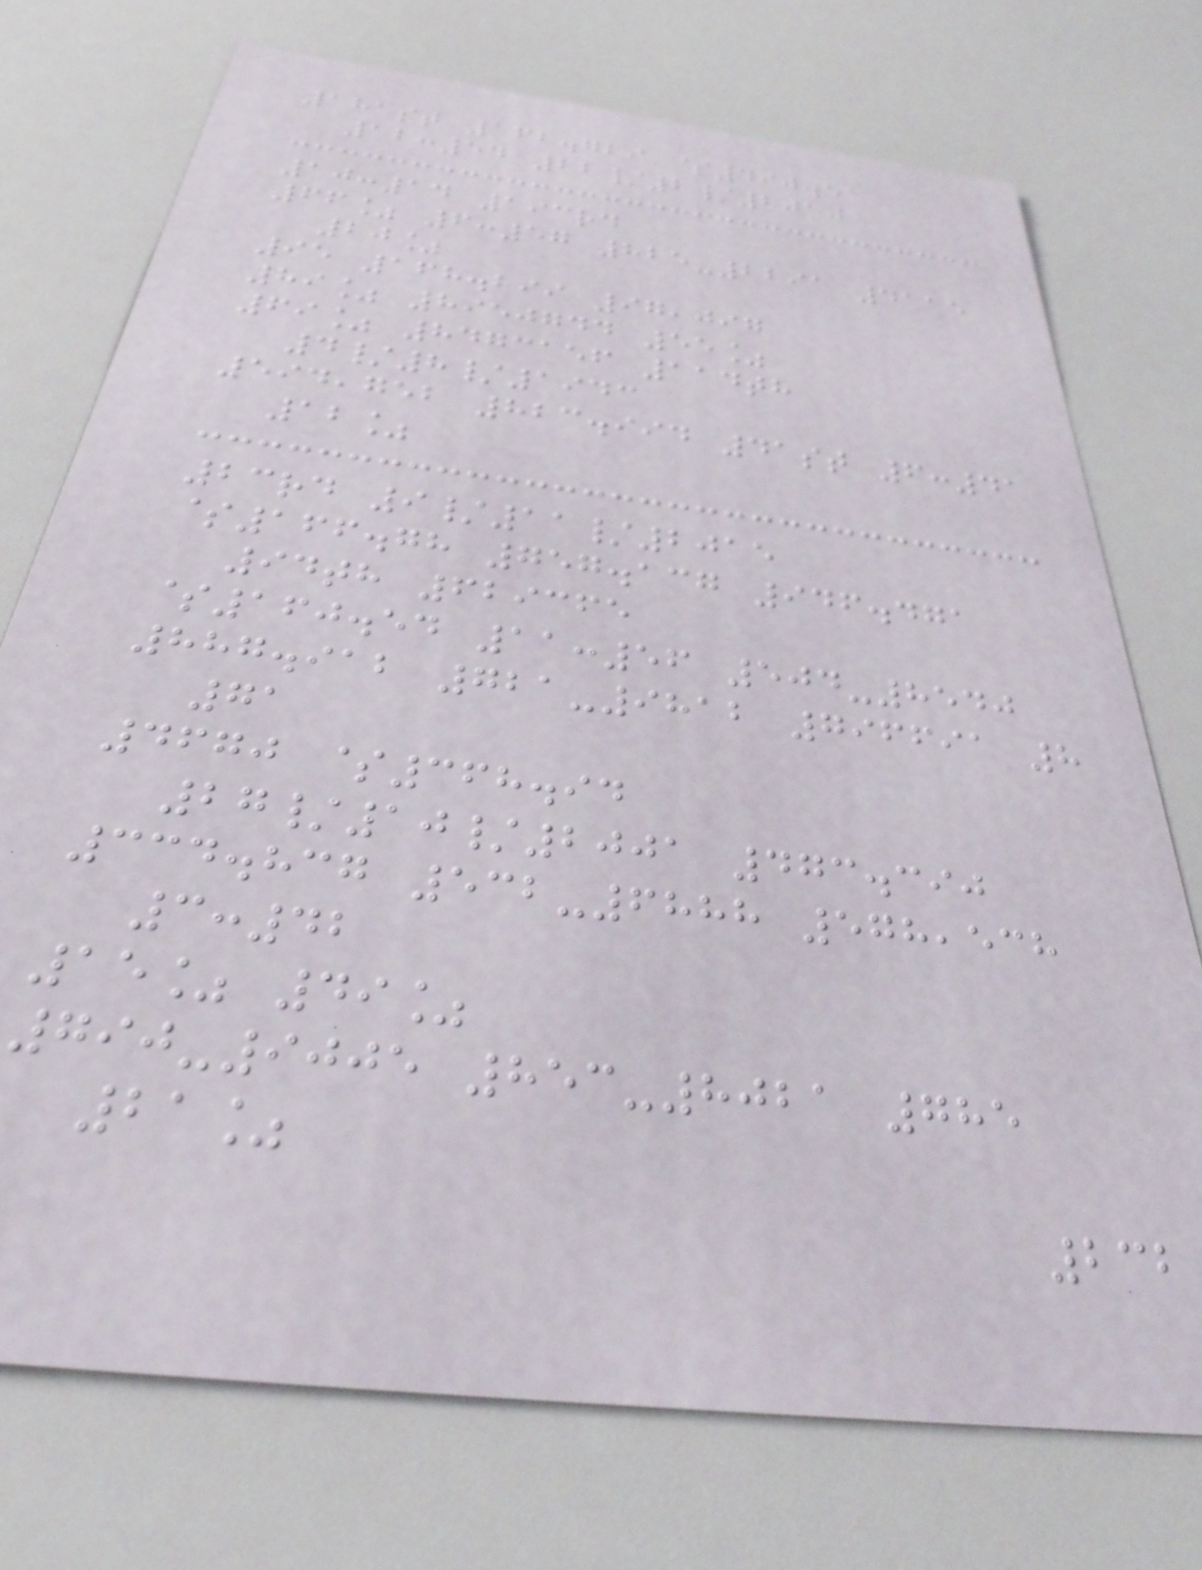181st 162.729 $490.51
12:54 22/2/2010
10:14 193rd
66% 6:57 825-2291 4115
20%
95 168.299 97,097
89% 8950744 55%
69% 8473156 114th
4/8/1943
594,752 823.994 41st 6:41
12%
23rd 9/11/2015
$166.78 757.137 946.471
94th 629365
$160.54 11:56 504-8540
887.912 721-9812 796691 8
71
4670 $368.94
27/10/2001 473.390
334.837 532-6888 578,538
3:42
15% 49%
790-9005 853-8021 785
21%
232
